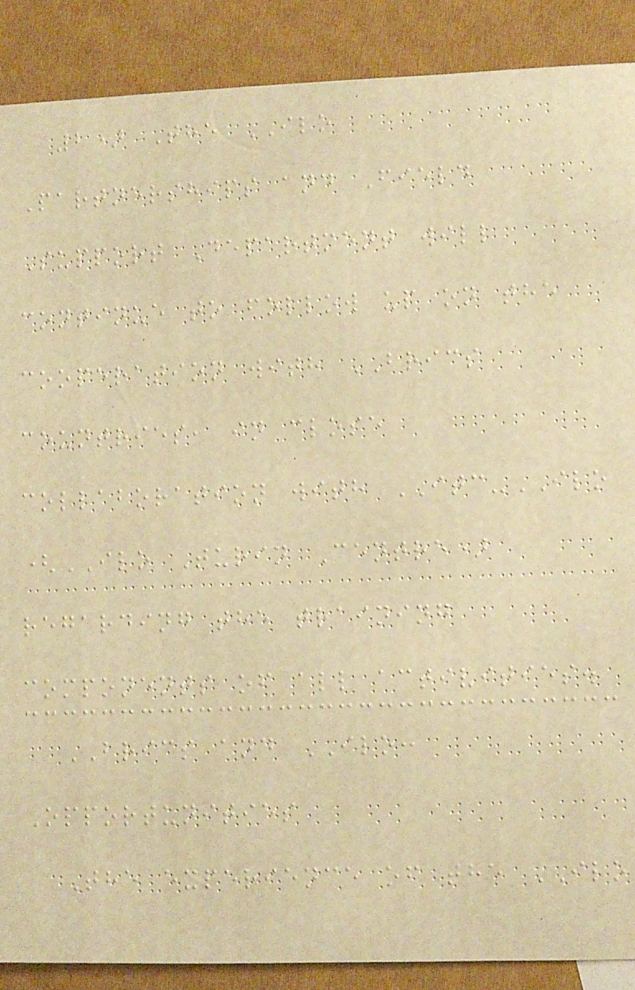2) The ILO
Partnerships and Field
Support Department will
continue to follow up on the
cooperation with BRICS
countries, in close
collaboration with ITC-ILO
(ILO Turin Centre)
regarding the training
components of all activities.
BRICS and ILO:
Opportunities
The experience of the ILO
